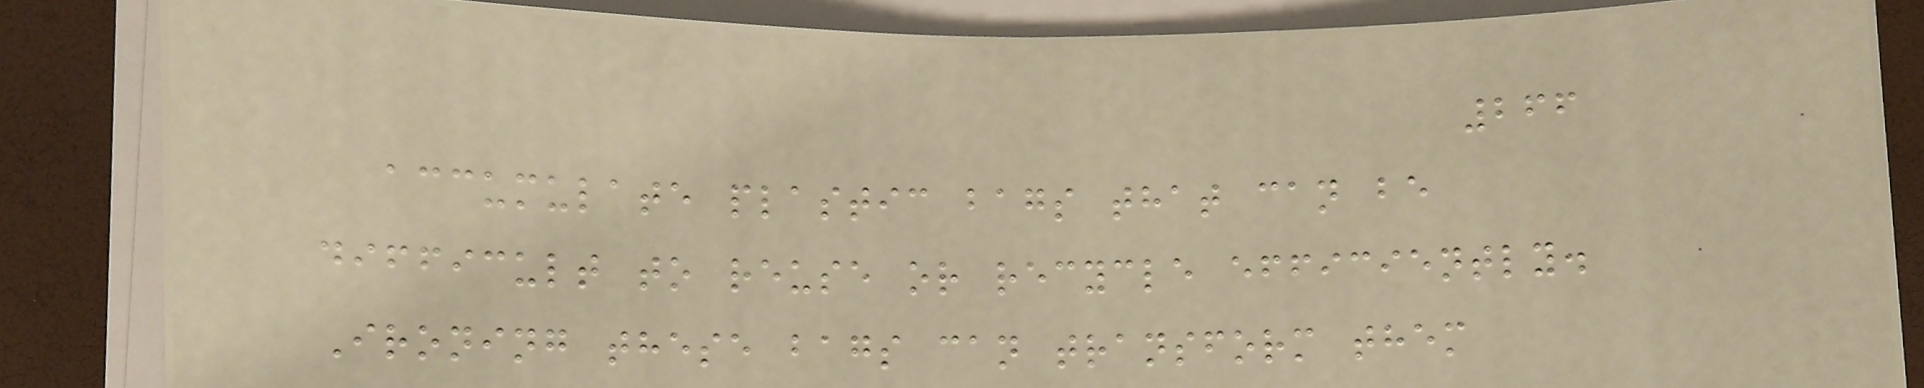266
accumulate plastic bags that can be
difficult to reuse or recycle efficiently.
Ironing these bags can transform them
